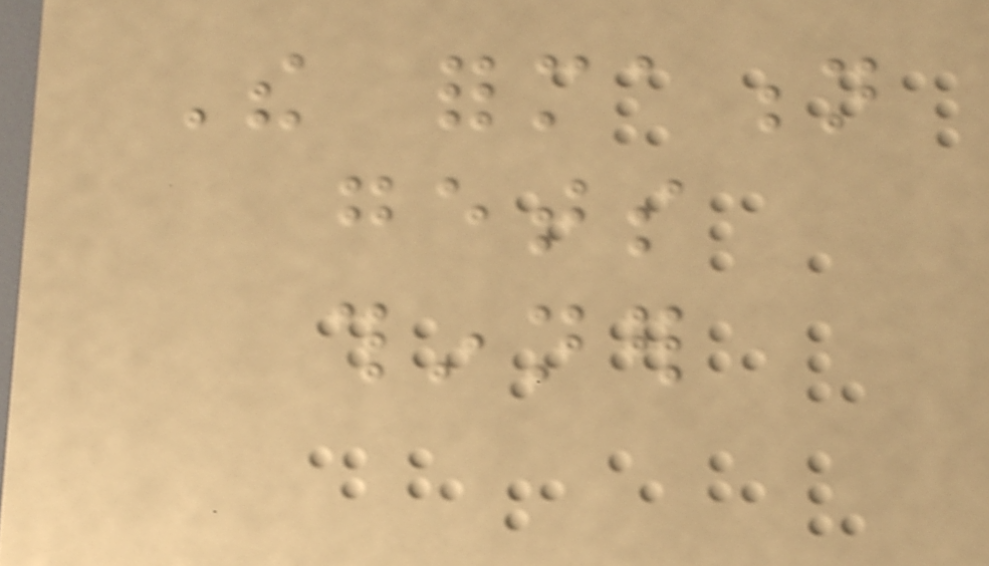The formation
gets
thinner
